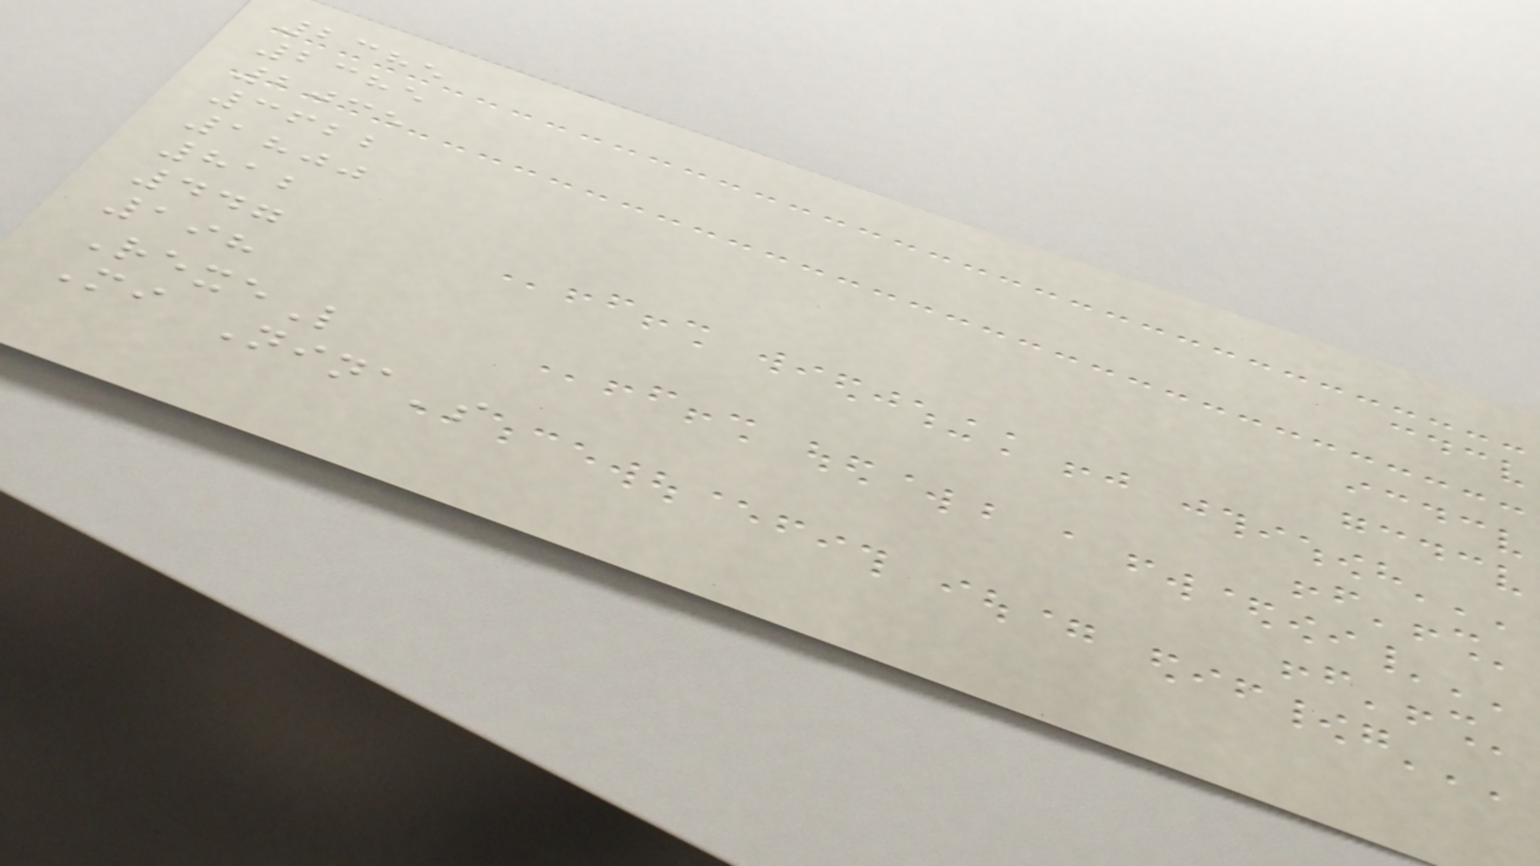2385
2385
2035
3622
1800
812
447
198
RexeL
Mi Nina's
